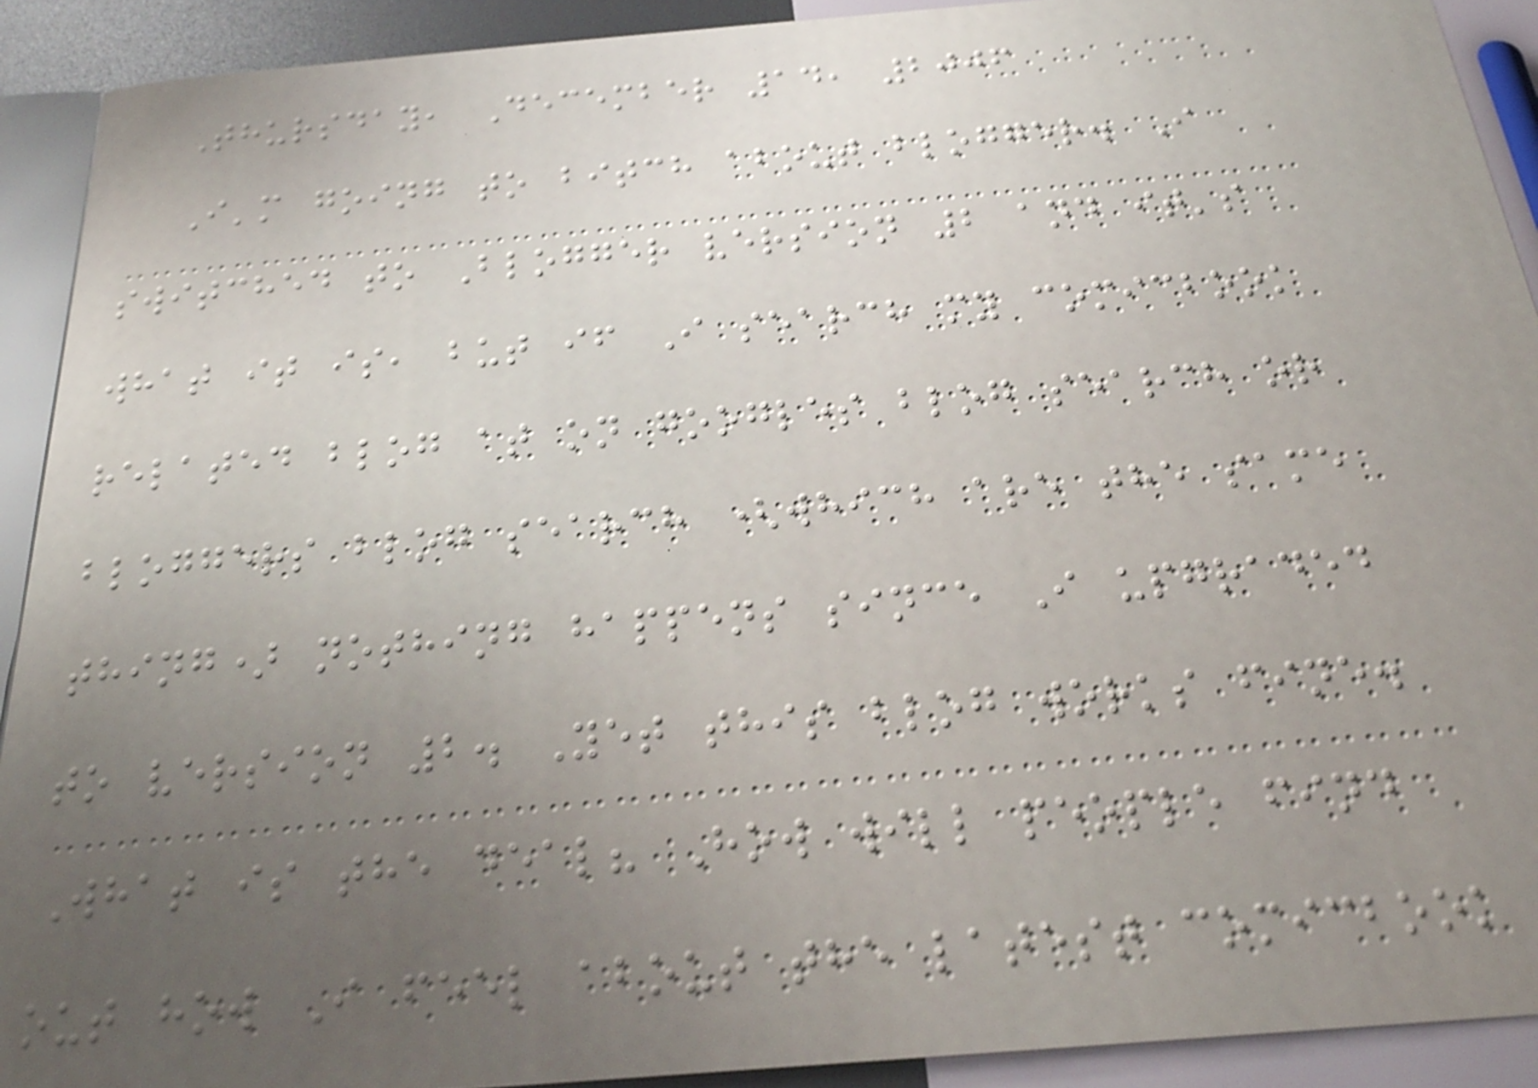Thursday, December 14, 2006
I'm going to bitch about blogger. I
switched to Blogger version 2 and it's
what it is, but if I search my comicbook
related blog at on googles blog search or
bloggers blog search (which are the same
thing) nothing happens since I upgraded
to version 2. Yet this blog works fine.
What is the deal? How will people find
out how I feel about the latest comicbook
